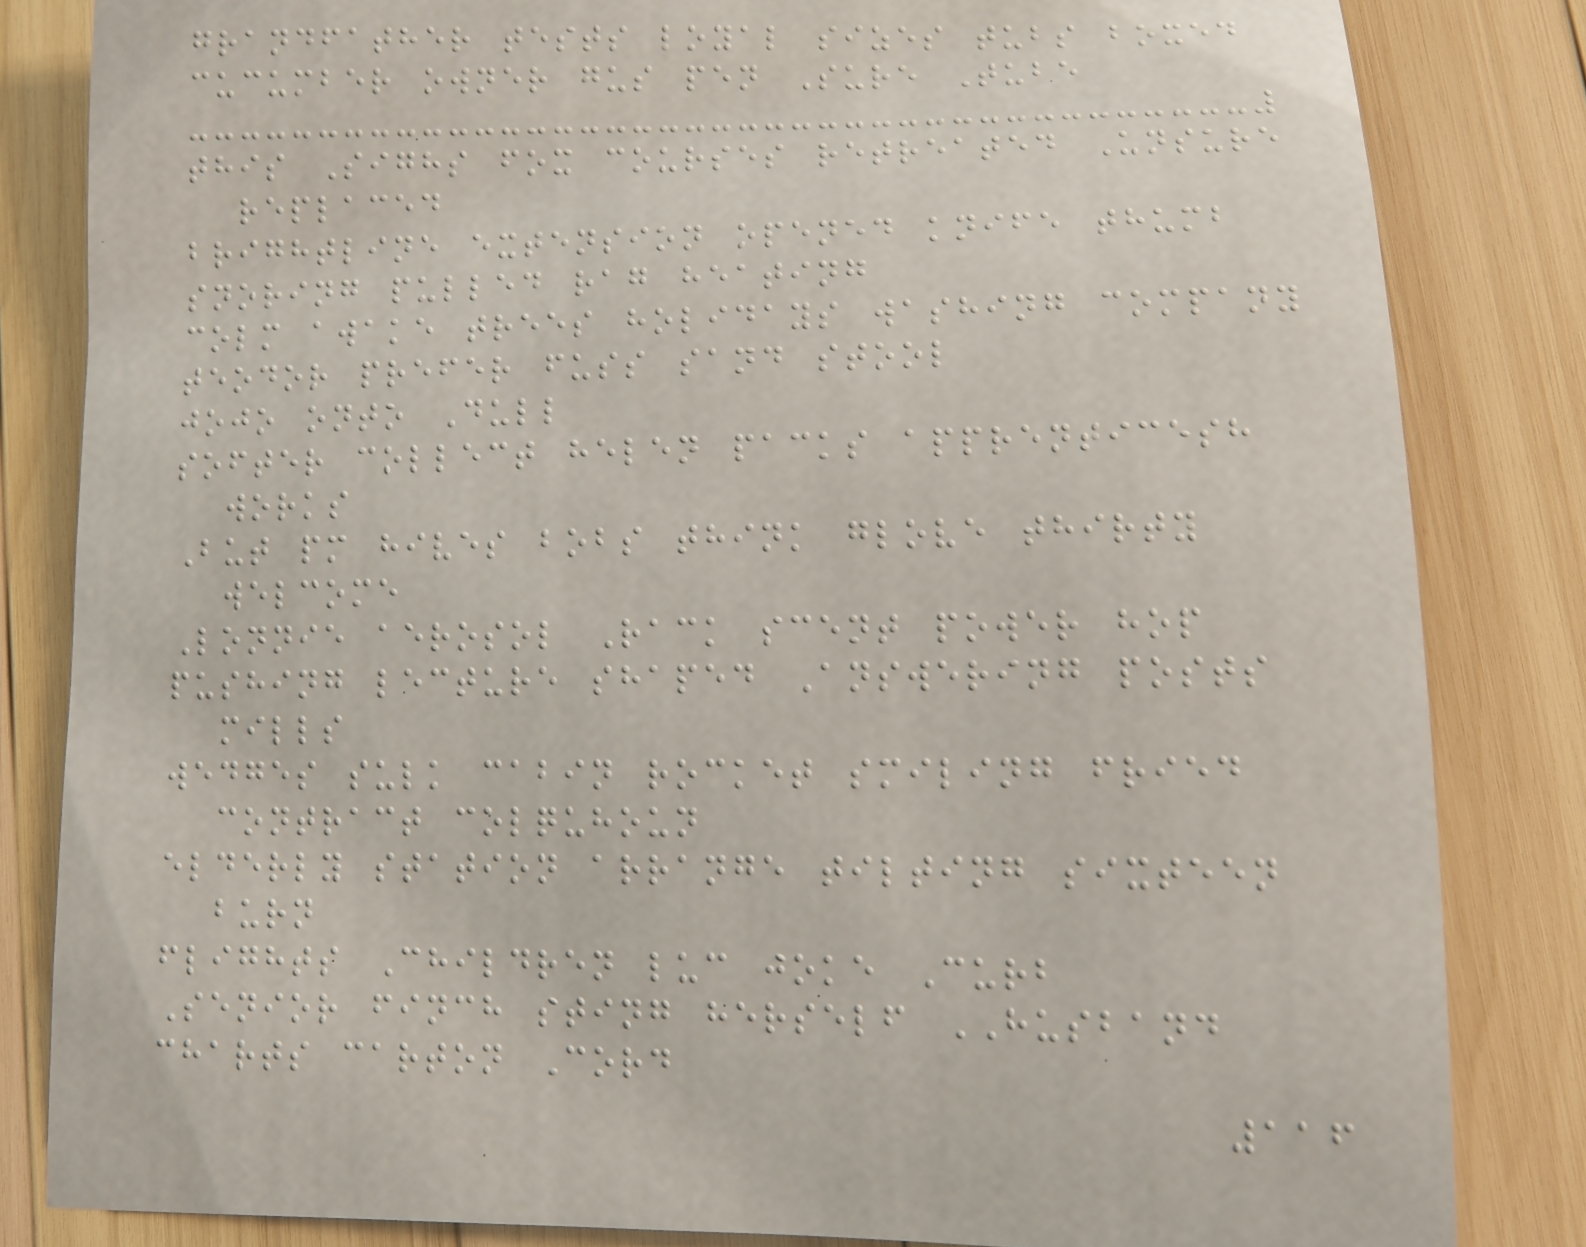grandfather tests loyal sizes tubs boxed
cucumber owner gus pen Sure Tube
this Sighs fox courses retreated Unsure
replaced
brightline extension opened knife thumb
snoring pulled rag heating
colm awake trees holidays washing company
teodor prefer fuss sand stool
jojo onto Dull
softer collect helen packs apprenticesh
works
But pm hives bobs think glove thirty
welcome
Lonnie aerosol Rack scent power hop
pushing lecture shaped Answering posts
mills
wedges sulk cabin rocket smiling fried
contract colquhoun
elderly station arrange tilting sixteen
burn
flights Children luc joke Curb
Senior finch sting herself HUSBAND
charts carton Cord
116
